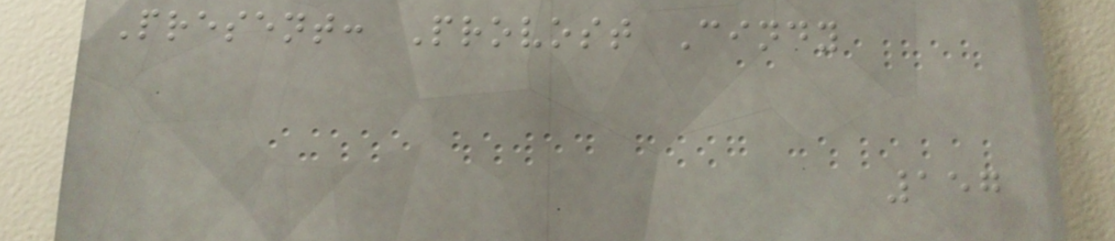Present: Provost Cindy
157
